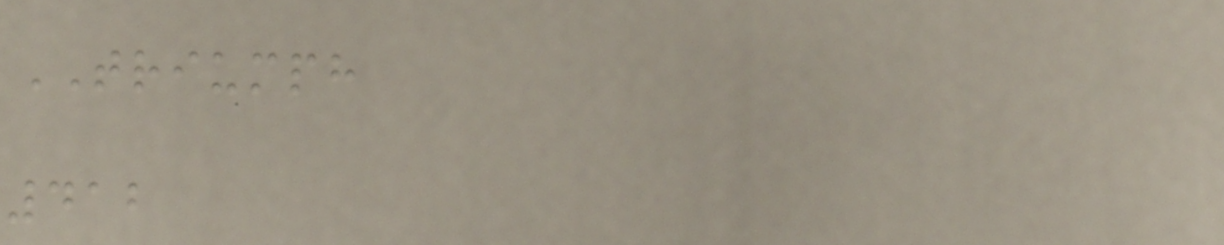TRIUMPH
412
